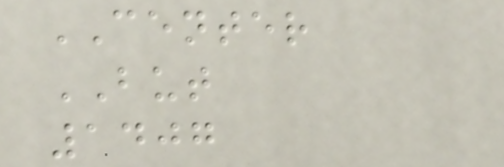CENTER
BUT
1407
